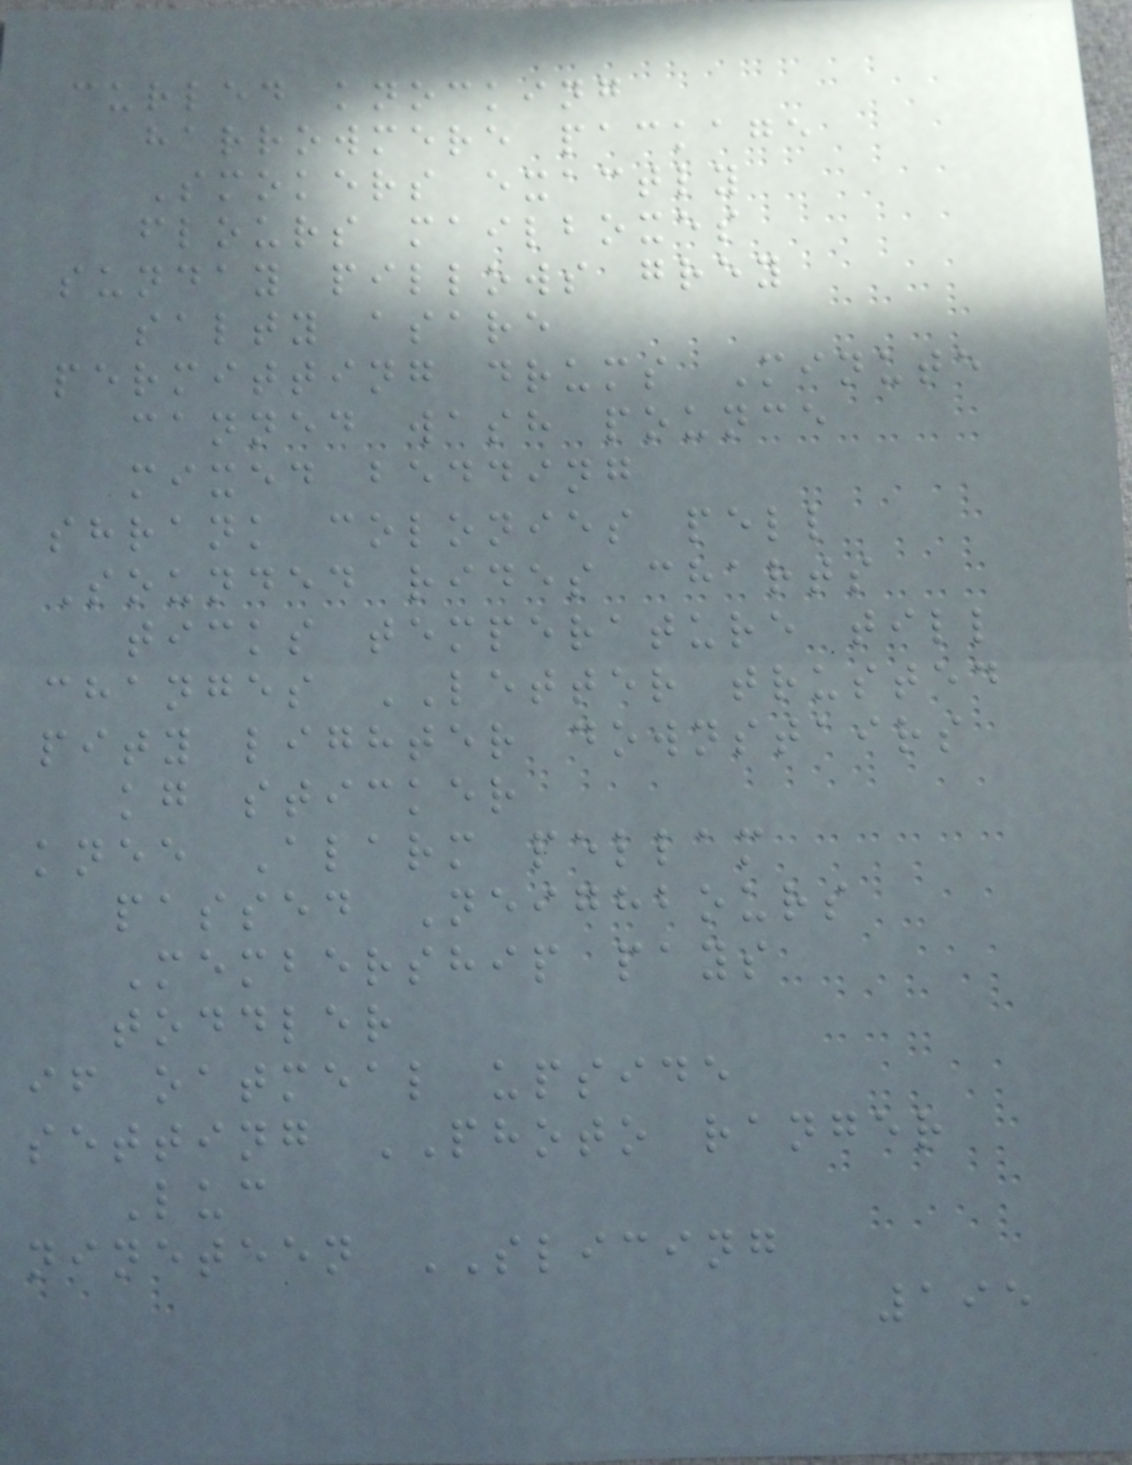curled knocking
harrowmere package
Smokers exactly
flours mailboxes
sunday pillows grey
salty asare
permitting drums Minute
canned wash pounce
mixed bedding
shrank colonies pell
Sounded rides charts
ticks temperature till
changes LETTER trusted
pity lighter downstairs
kg sticker
knee Alarm pellam
passed Neighbours
Membership pays
toddler
if oatmeal upside
setting PHOTO ranger
Luc
nineteen SLICING
195
